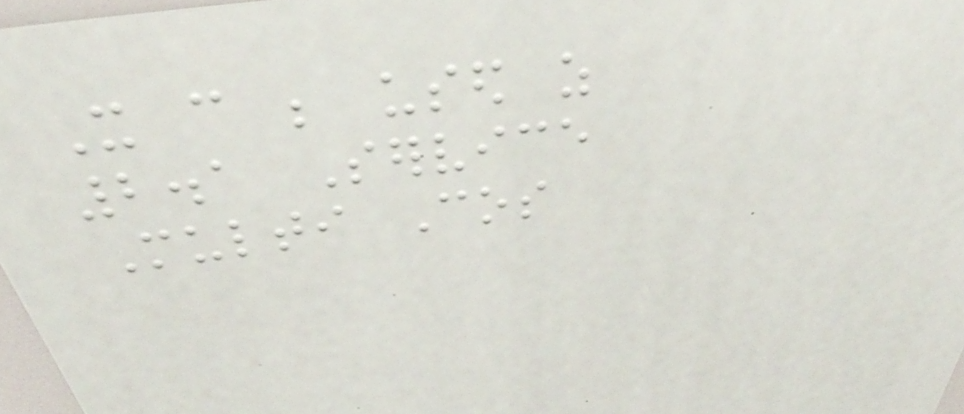It can be used as
2.1 Service
Multi Cos
